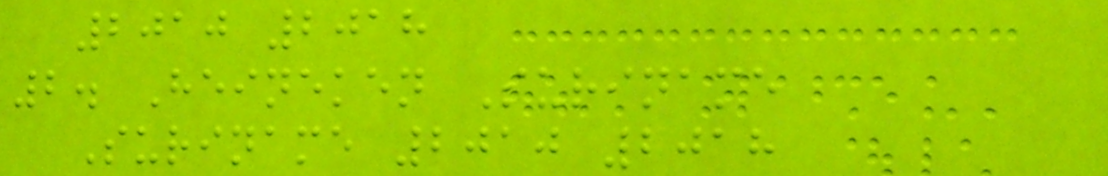2010 2018
2. Heineken Suriname
Suriname 2010 2018
